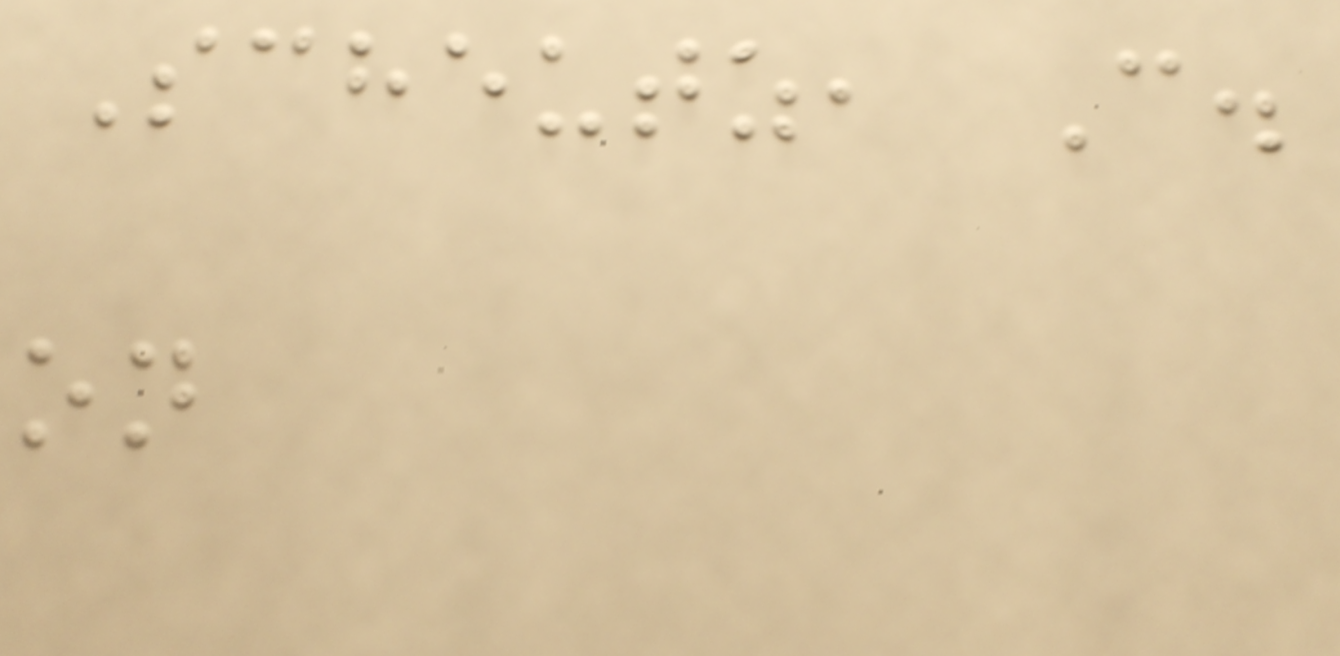Scheutz, C.
on
